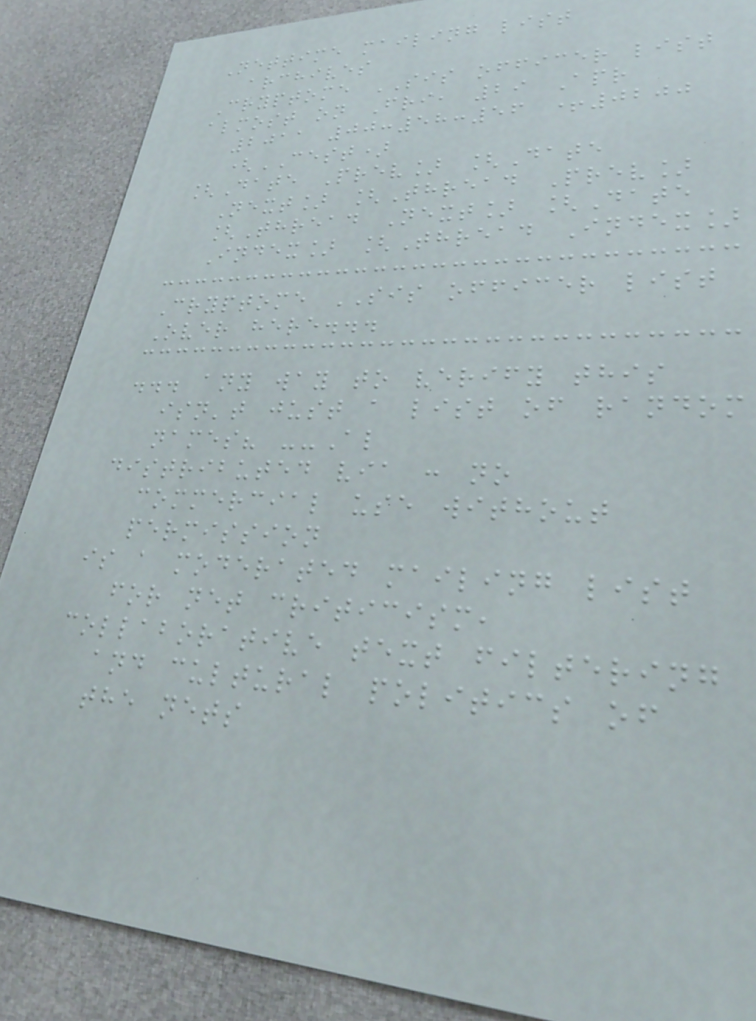Nettime mailing list
archives
Cryptome SIS officer list
almost on Fri, 29 Apr
2011 00:58:56 +0200
(CEST)
[Date Prev] [Date
Next] [Thread Prev]
[Thread Next] [Date
Index] [Thread Index]
Cryptome SIS officer list
Over here...
... any way to verify this
isn't just a list of random
names? --Al
distributed via : no
commercial use without
permission
is a moderated mailing list
for net criticism,
collaborative text filtering
and cultural politics of
the nets
